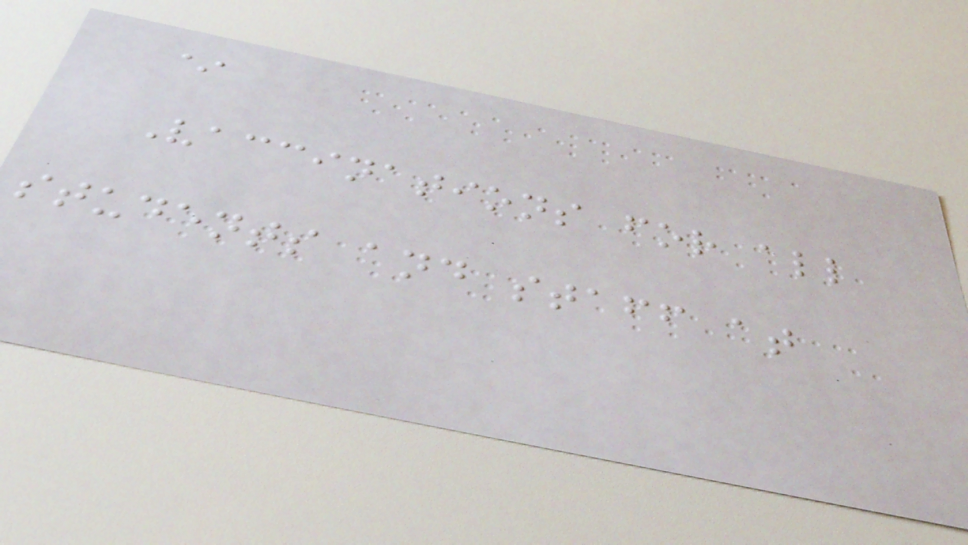*
Vaccinations for all
students and staff at
